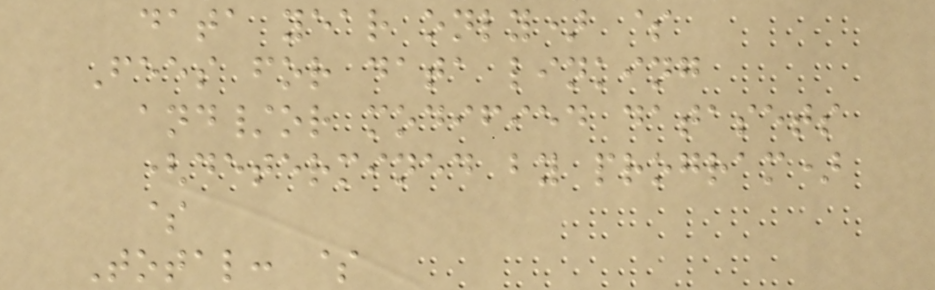data year only) $
Fees for data linking
and/or modified datasets
(determined by program)
$
Total: $
